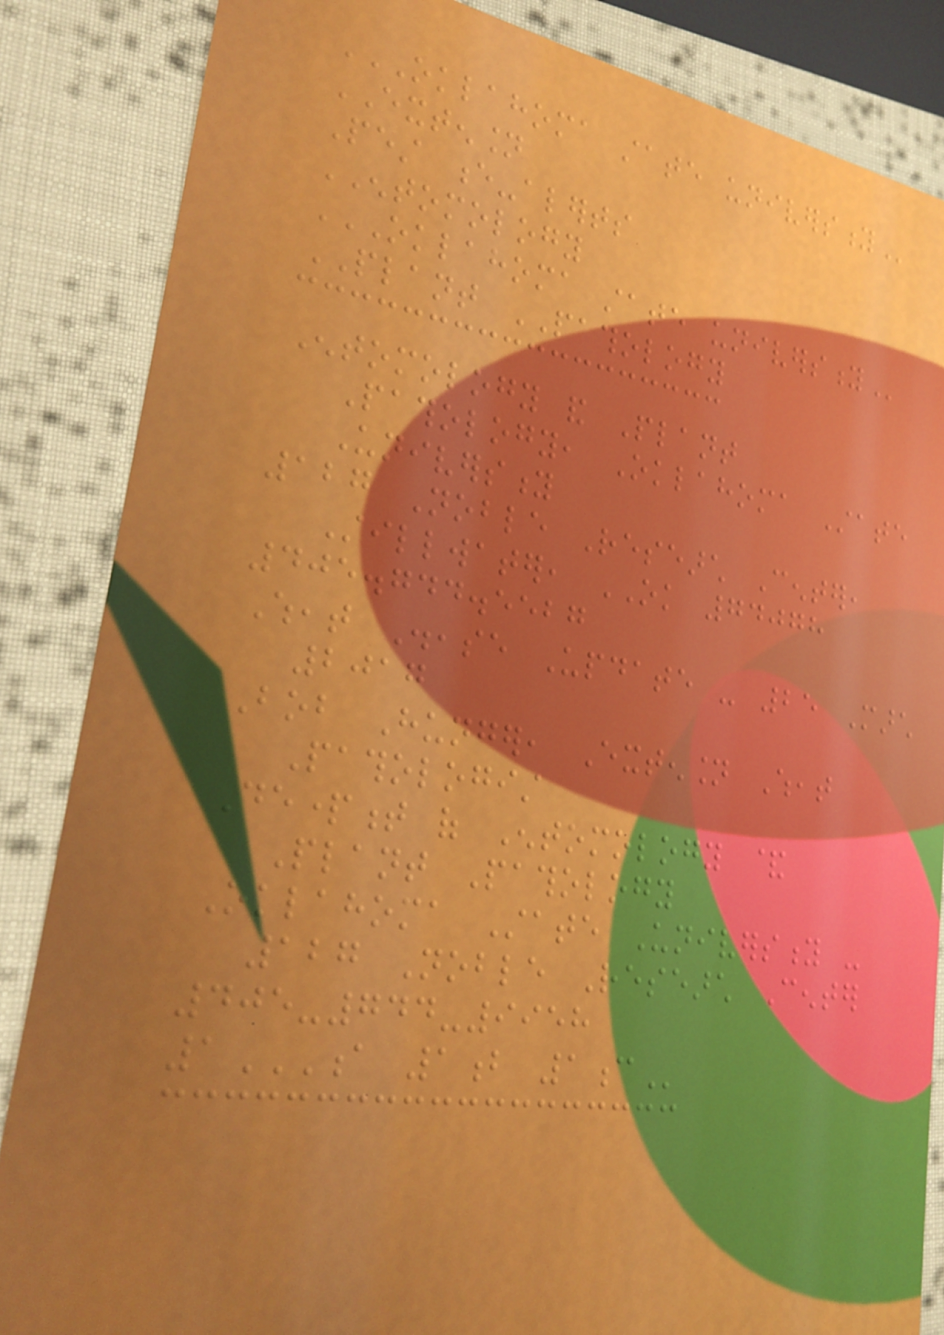OKLAHOMA STATE UNIVERSITY
EXTENSION
Pest e-alerts
ENTOMOLOGY
OKLAHOMA STATE UNIVERSITY
PLANT PATHOLOGY
Entomology and Plant
Pathology, Oklahoma State
University
127 Noble Research Center,
Stillwater, OK 74078
405.744.5527
Wheat Disease Update - 25 March
2017
Bob Hunger, Extension Wheat
Pathologist
Department of Entomology &
Plant Pathology
Oklahoma State University -
127 Noble Research Center
405-744-9958
1A 1B 1C
